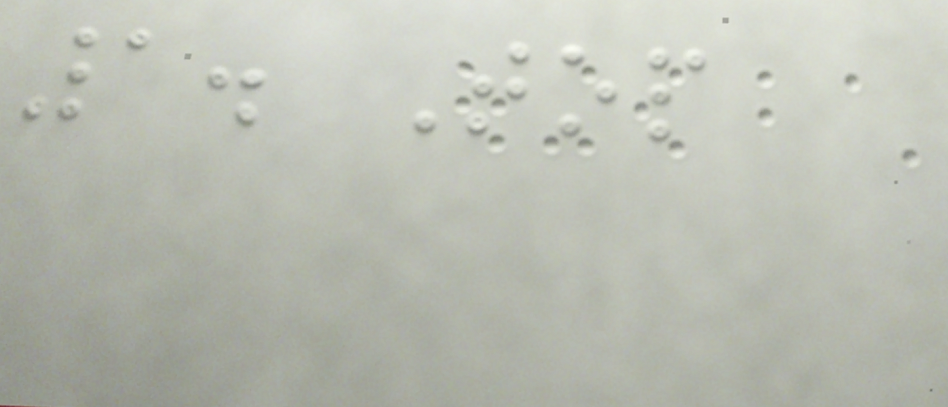1. Top
